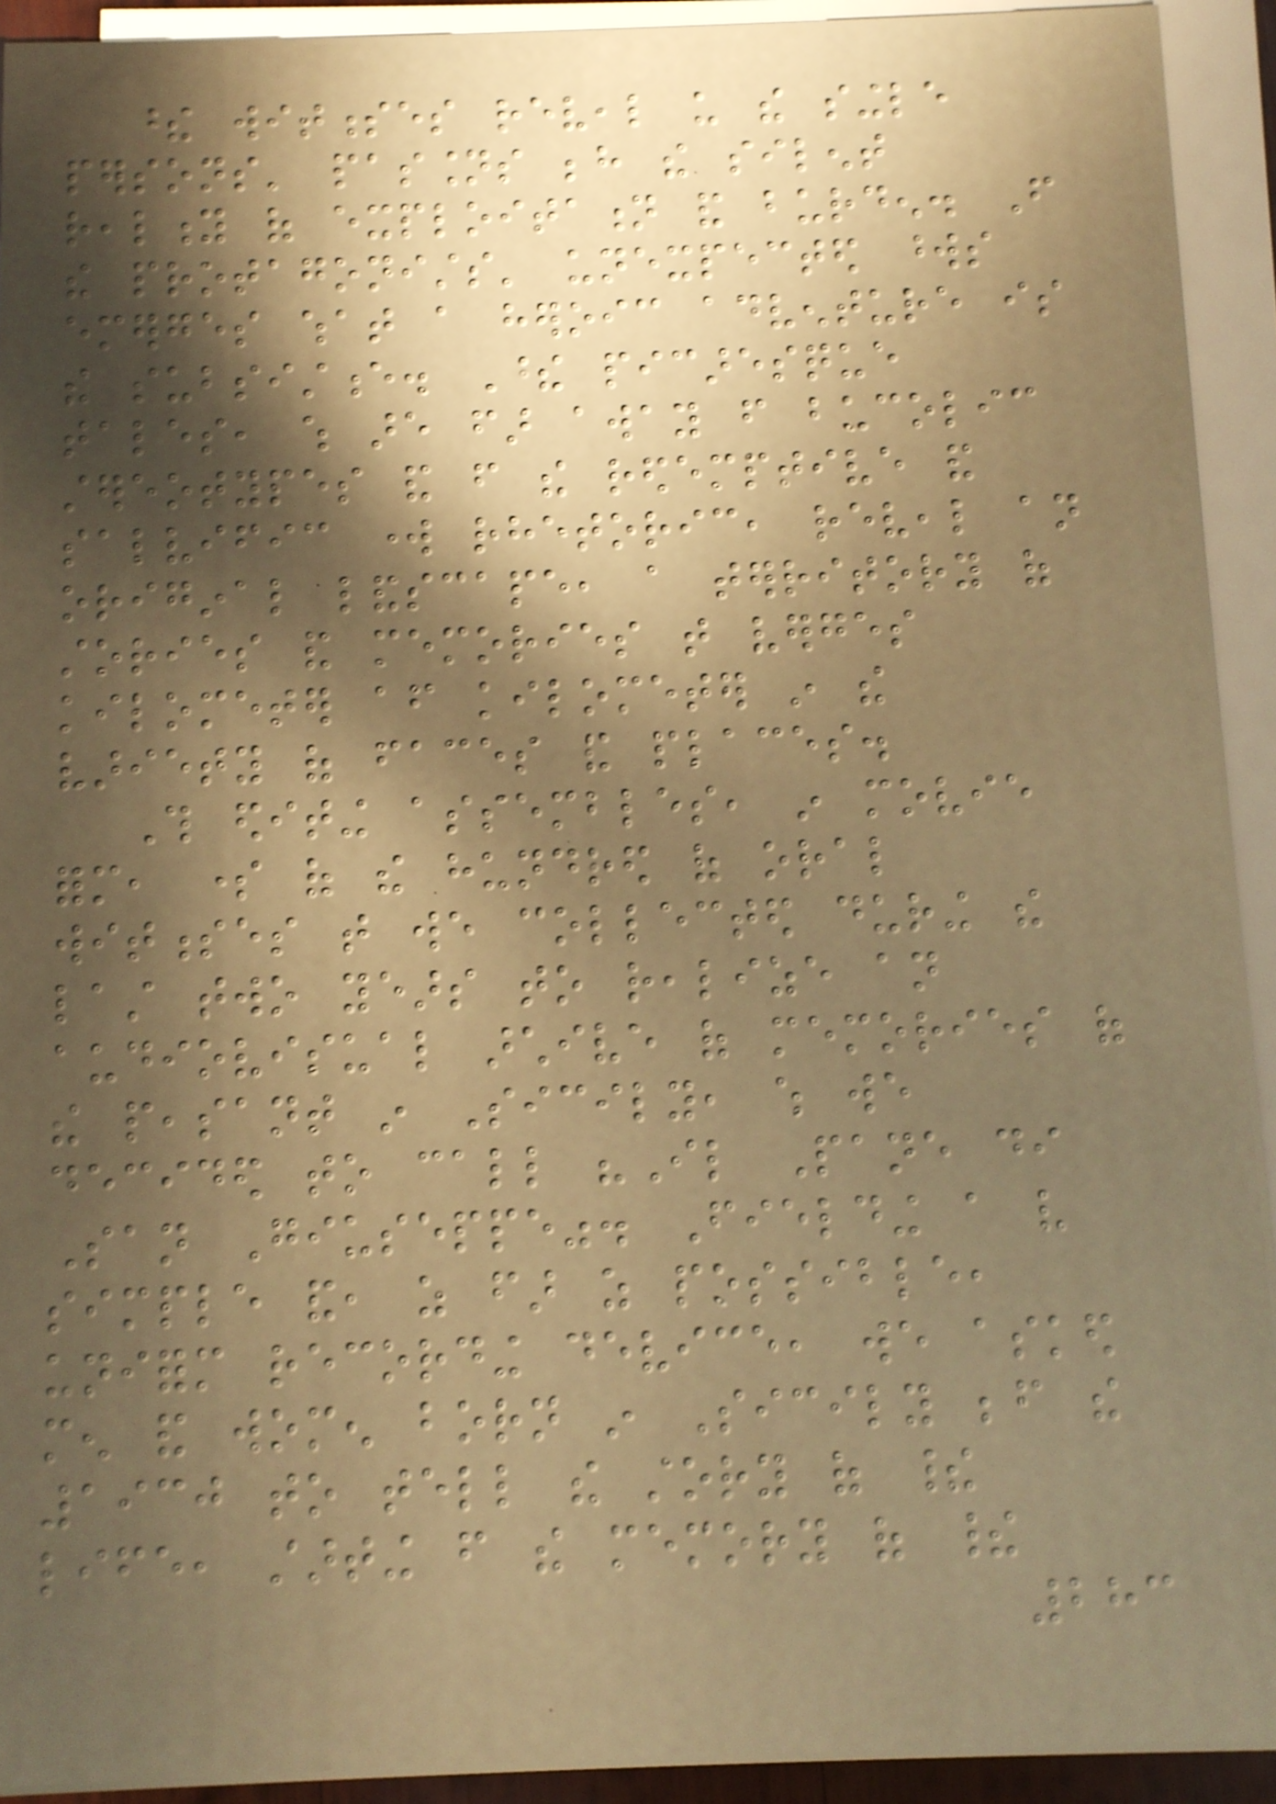these witnesses reveal us the single
persons' passions behind the silent
reality of exploitation and burden. From
the protagonists' unexpected words
emerges what a heroic adventure is
the subsistence. These picaresque
tales, which are far away from bucolic
stereotypes and from the redemptive and
salvific work rhetoric, reveal an
original landscape, a territory of
stories and memories that verges
kilometer after kilometer in the
variety of faces and places.
This editing assembles, in movie
form, some of the hundred of oral
witnesses that we collected during the
last two years to realize an
audiovisual archive of memories of
the peasant in Sicily, which we
decided to call "Il Pane di
San Giuseppe". Fielding a very
simple and, as far as possible,
uniform recording device, we asked
men and women born in Sicily before the
1930 to tell the story of their
life, starting from the memory of their
283
